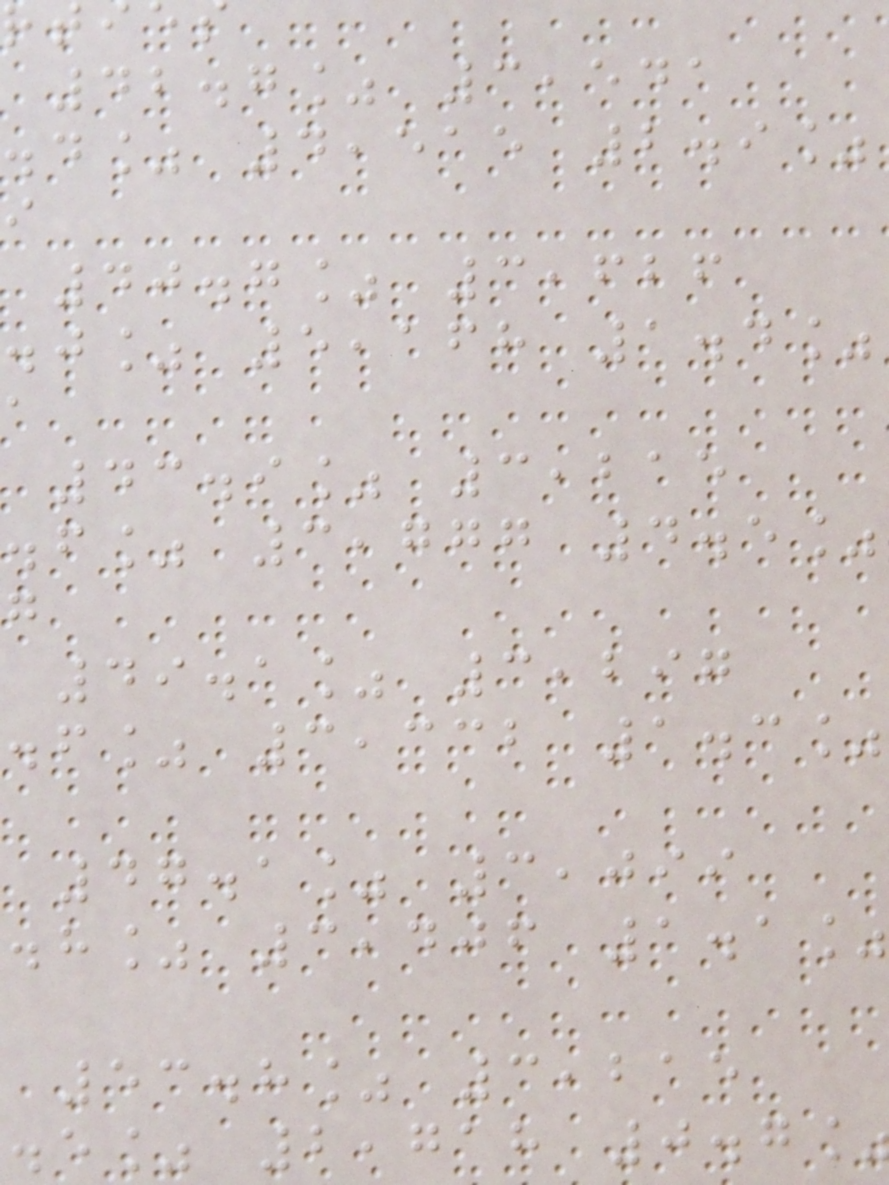42.7% 3,541
.d% 4,515 2.9%
40.7% 3,626
.j% 5,168 1.4%
43.9% 3,215
.f% 3,777 4.5%
49.1% 3,297
.f% 3,332 1.3%
47.1% 3,099
.h% 3,406 1.1%
53.8% 3,215
.e% 2,718 0.7
